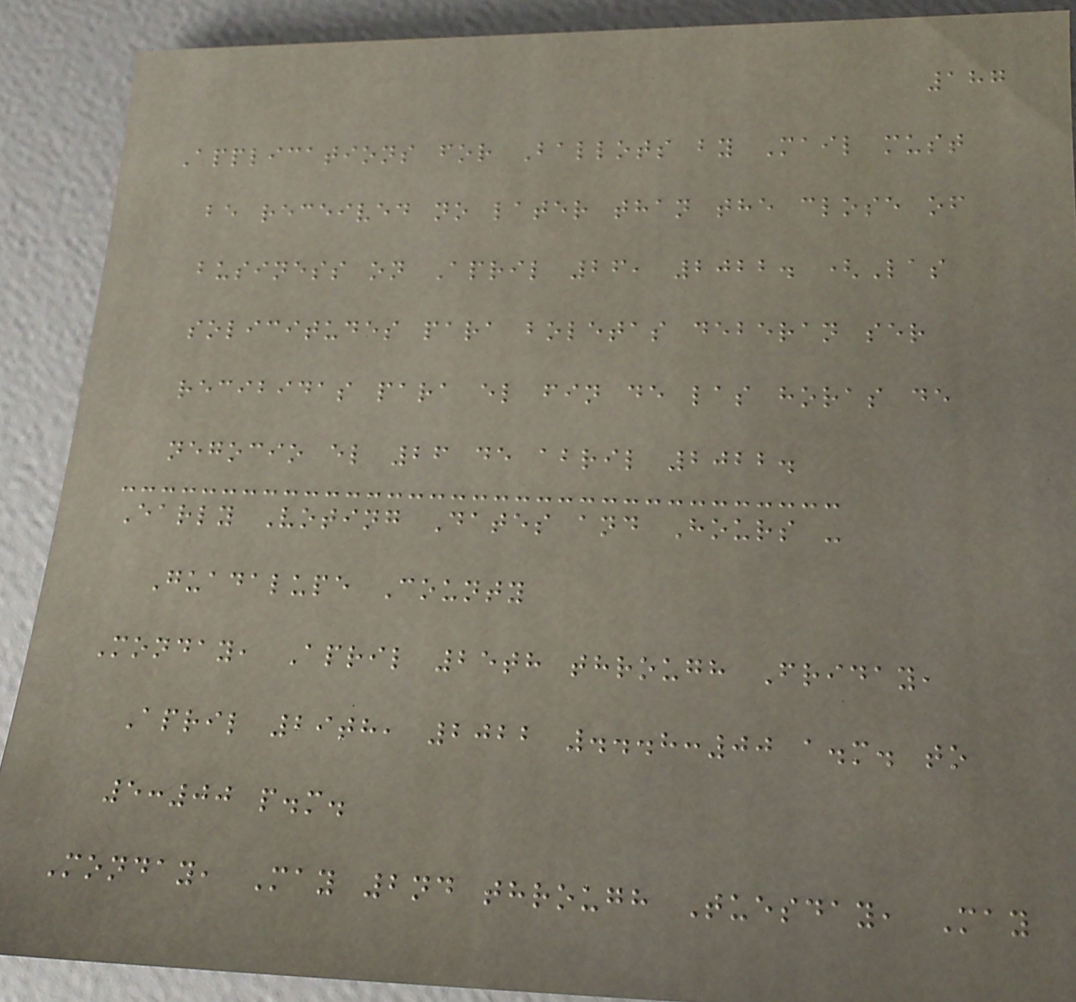187
Applications for Ballots by Mail must
be received no later than the close of
business on April 26, 2022. (Las
solicitudes para boletas deberan ser
recibidas para el fin de las horas de
negocio el 26 de abril 2022.
Early Voting Dates and Hours -
Guadalupe County
Monday, April 25th through Friday,
April 29th, 2022 ...8:00 a.m. to
5:00 p.m.
Monday, May 2nd through Tuesday, May
